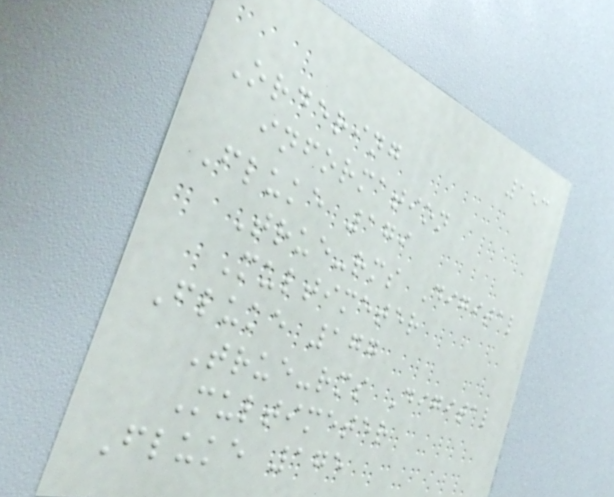153
Ordering
information
Fluke 179
True-rms Digital
Multimeter
Fluke 177
True-rms Digital
Multimeter
Fluke 175
